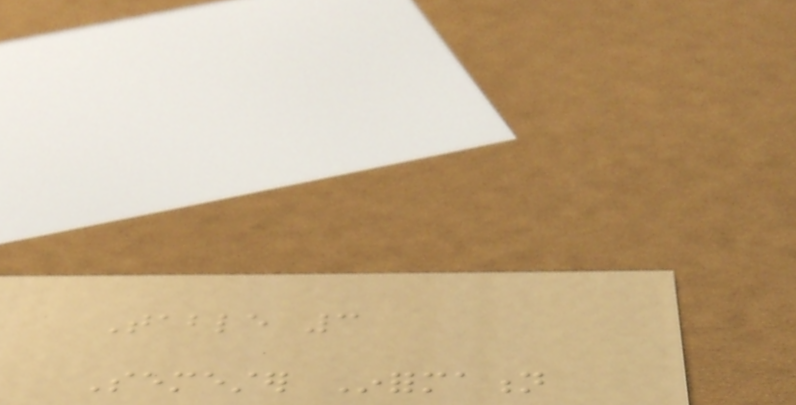Table 3
Semester Information
